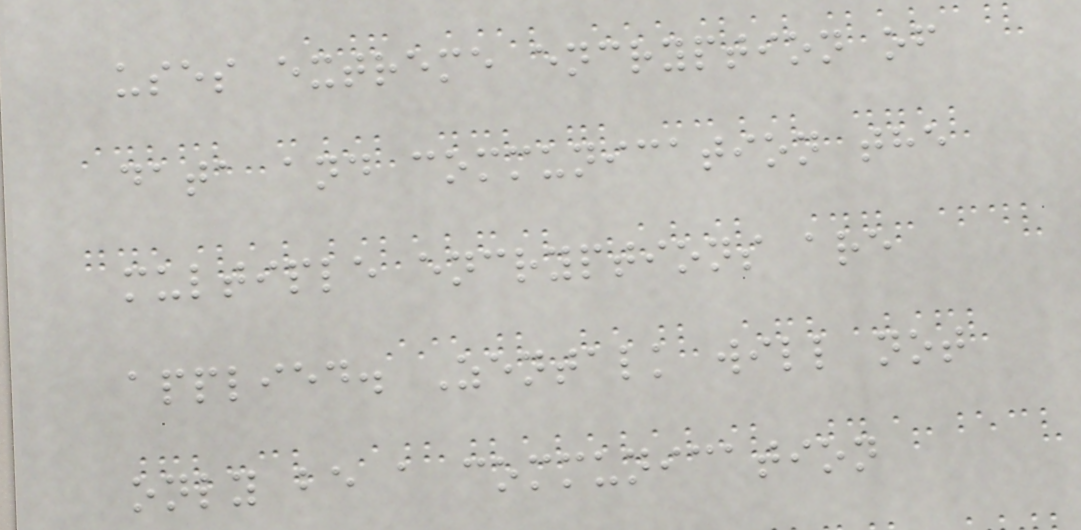uses extreme encryption of
data and communication the
multiple encryptions are
applied. Zentalk will not
only be a communication
